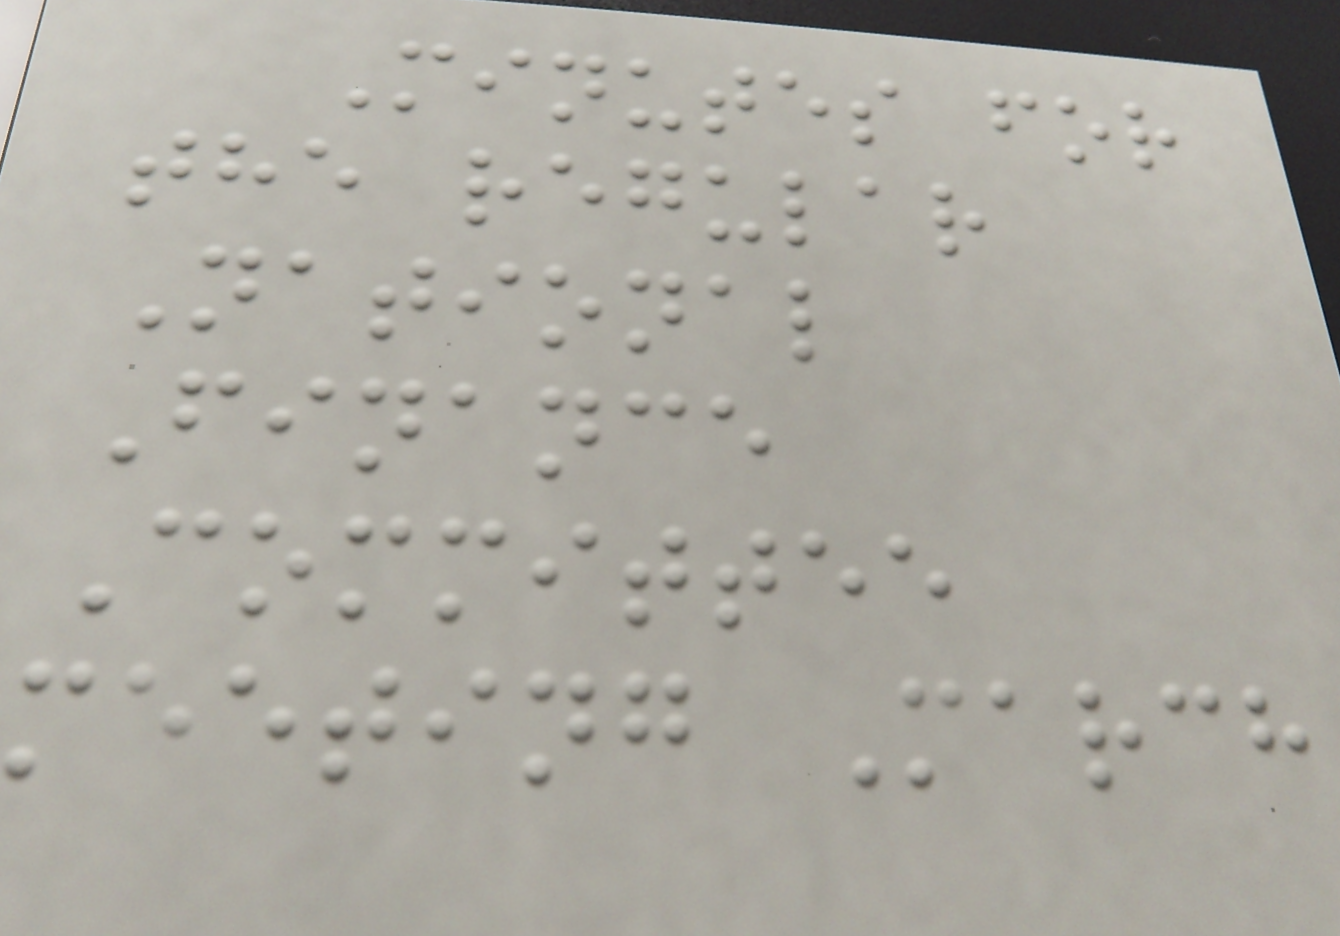Minutes for
the regular
National
Finance
Committee
meeting March
